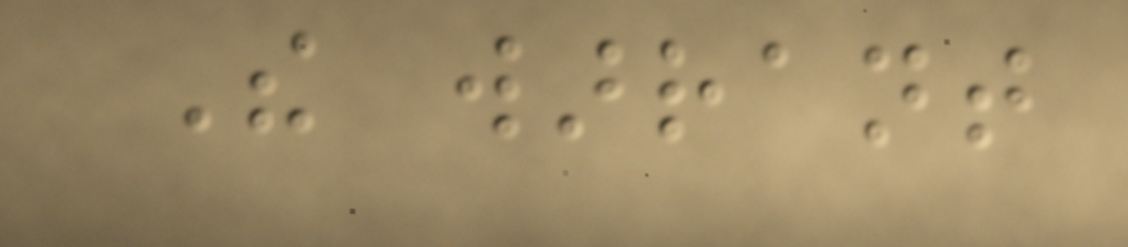The warrant
